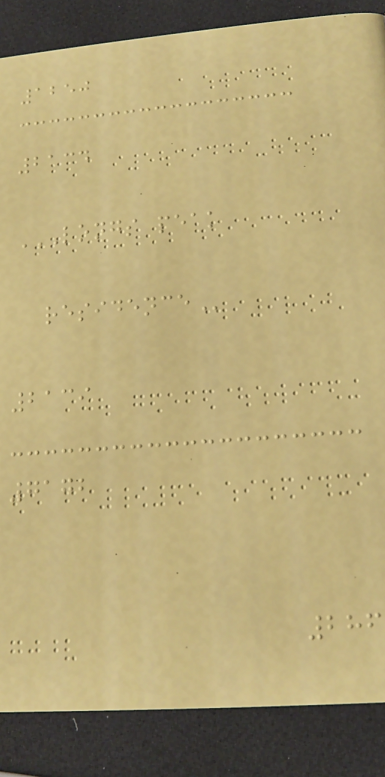1250
2134
LONGS PEAK
RESIDENCE
2139
7172
286
